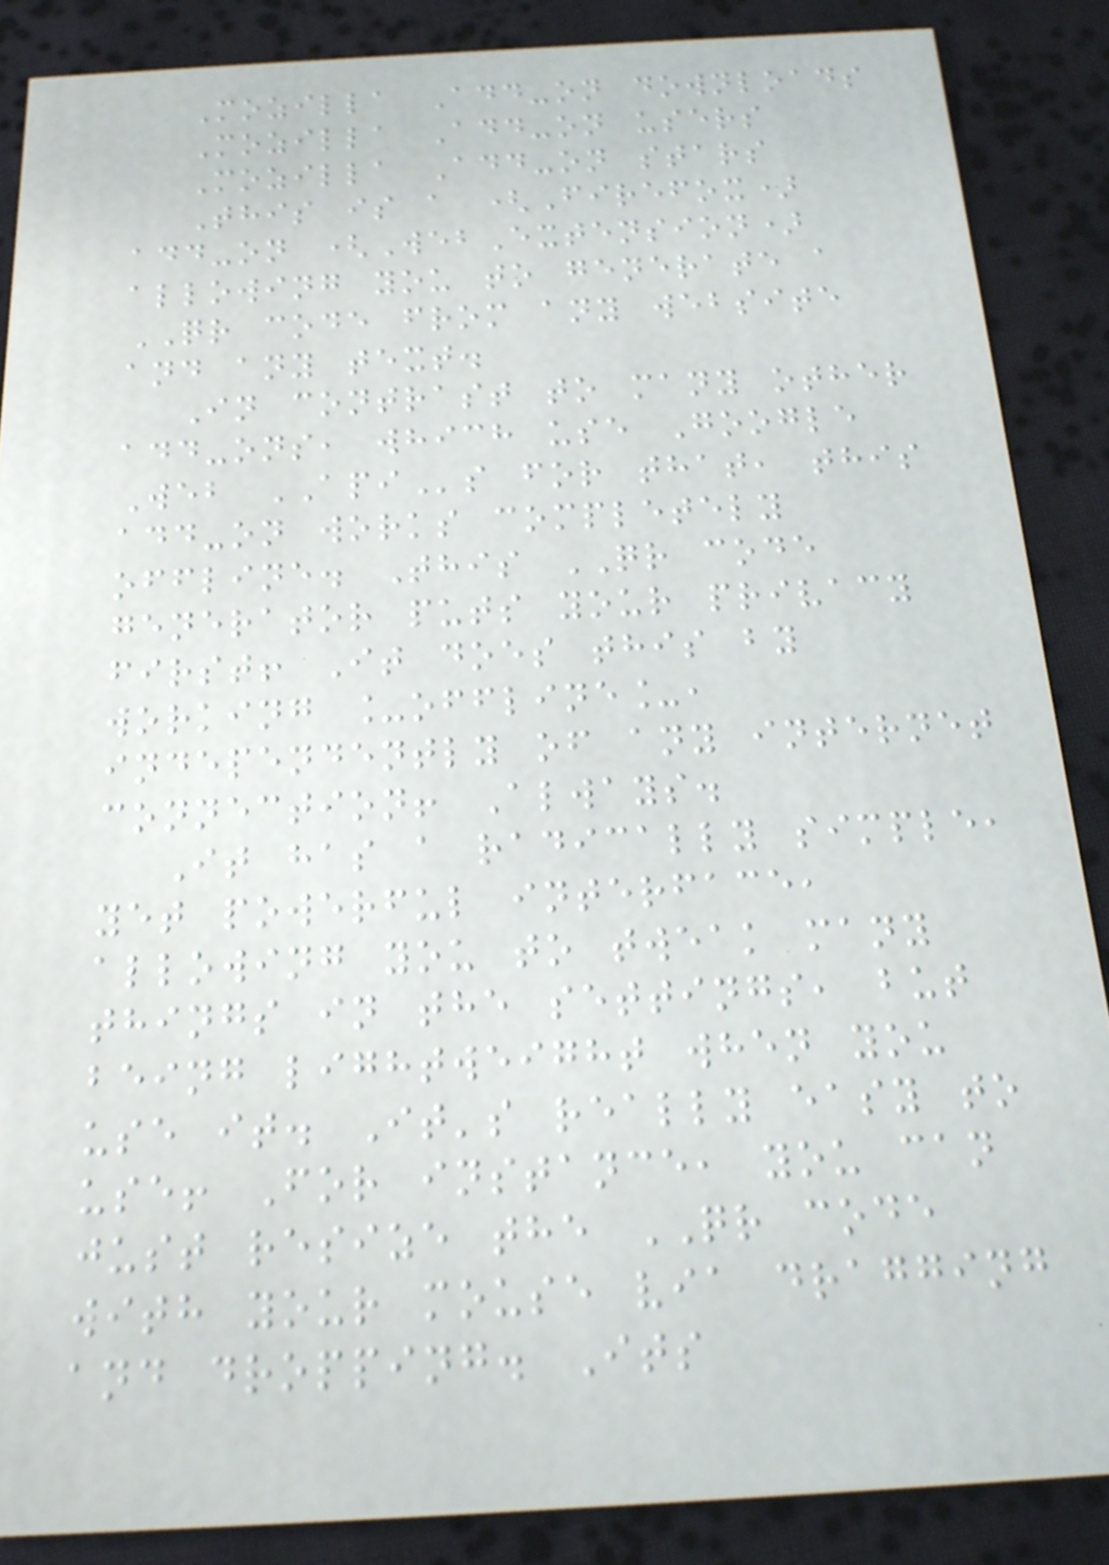Mozilla Add-on downloads
Mozilla Add-on users
Mozilla Add-on stars
This is a (Firefox)
add-on (WebExtension)
allowing you to generate a
QR code from any website
and any text.
In contrast to many other
add-ons, which use Google
Web APIs for that, this
add-on works completely
offline. This QR code
generator puts your privacy
first! It does this by
working _offline_,
independently of any internet
connection! Always.
It has a radically simple,
yet powerful interface,
allowing you to tweak many
things in the settings, but
being lightweight when you
use it. It's really easy to
use! For instance, you can
just resize the QR code
with your mouse via dragging
and dropping. Its
